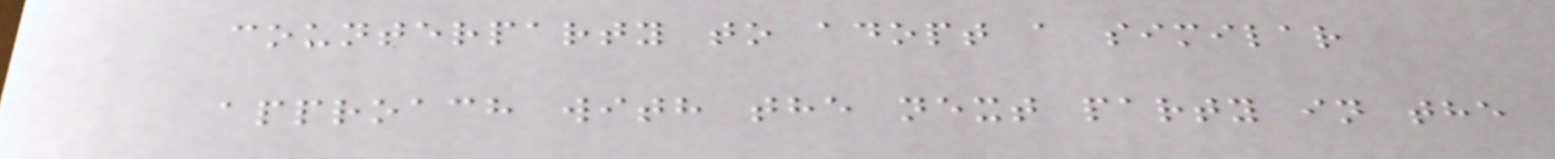counterparty to adopt a similar
approach with the next party in the
